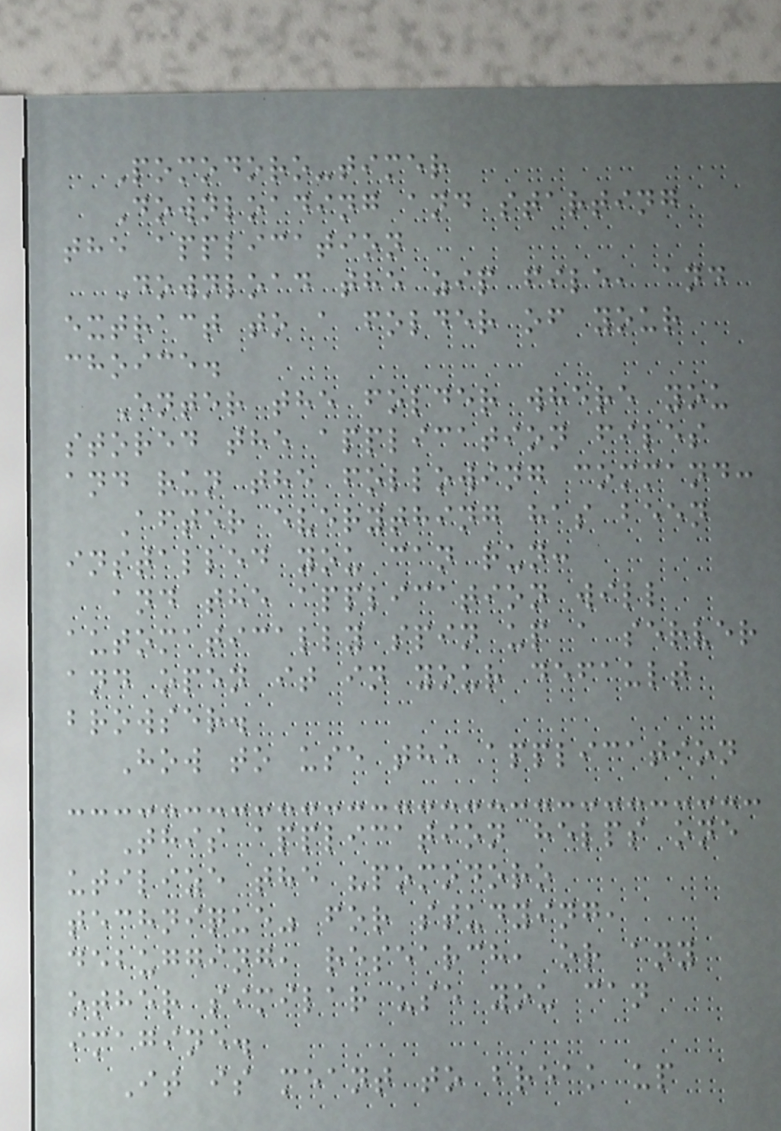Pomodoro-timer
Downloading and starting
the application
Download the zip file, and
extract to a folder of your
choice.
Enter the folder where you
stored the application files
and run the following command:
After everything has been
installed you can run:
and the application will
automatically spin up a server
and open it in your default
browser.
How to use the application
This application helps one
utilize the "pomodoro
technique" for studying,
debugging, research, or any
other similar use you can
imagine.
It is meant to break up
